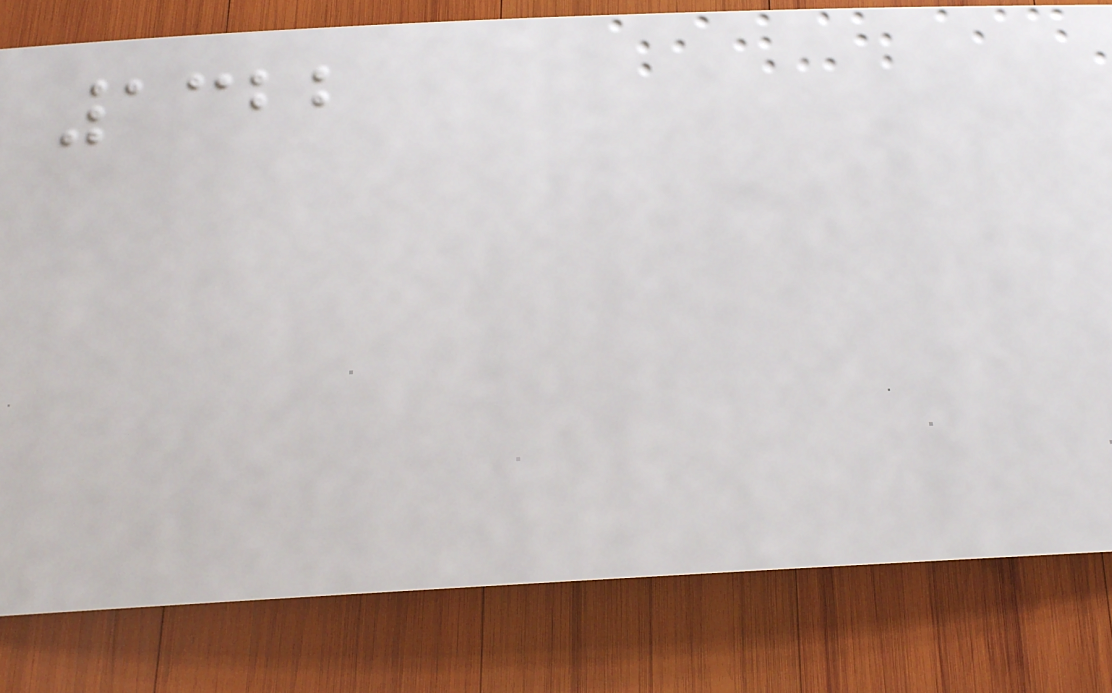1322
